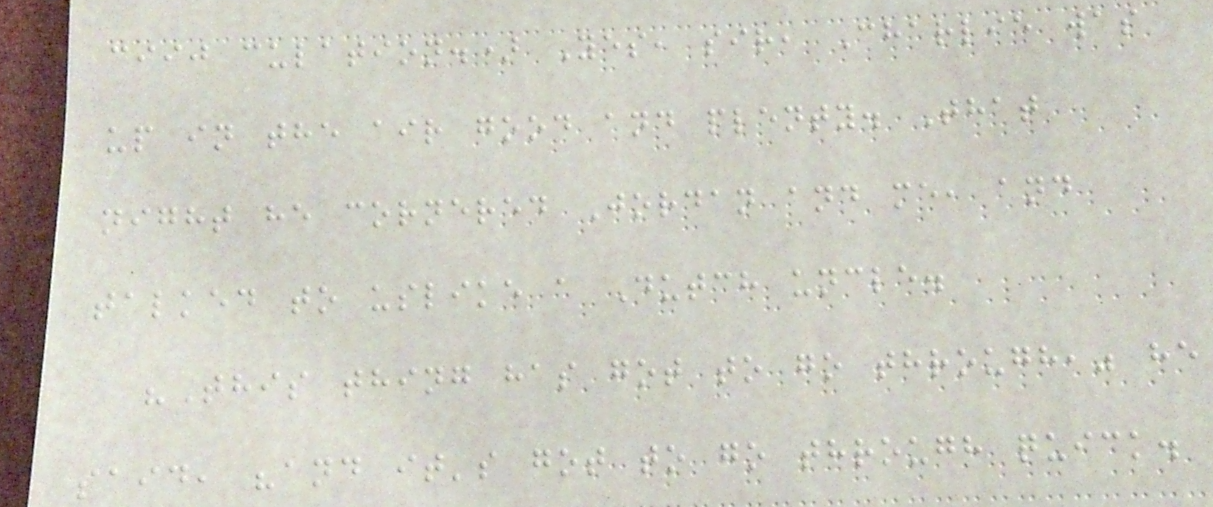ciij culation.) Yes, sir, Charlie was
up in the air good and plenty. That
night he cornered Jordan and me, and
talked to uslike a Dutch uncle.
"This thing has got to go through," he
said, "and it's got to go through quick.
